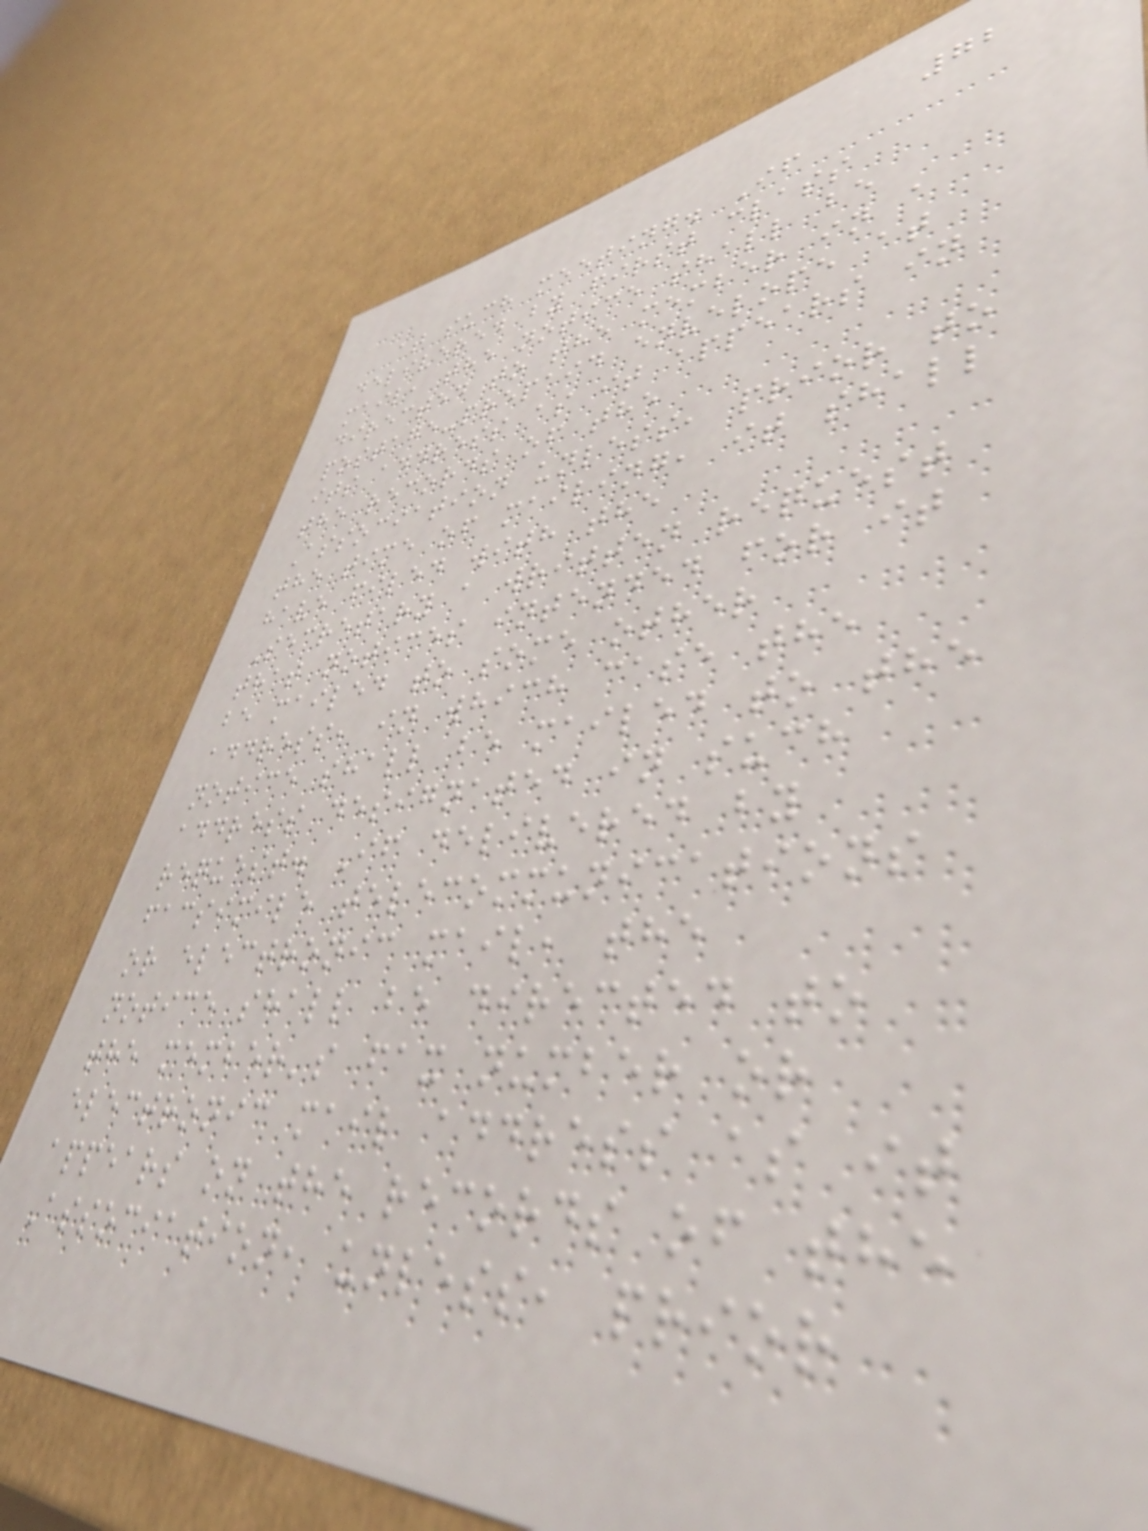72
at such meeting. If
delivered by first class
mail, the notice shall be
directed to the member in a
postage-prepaid envelope at
its address as it appears in
the records of the
Association unless, prior to
the time of mailing, it shall
have filed with the
Secretary a written request
that notices intended for it
be mailed to some other
address, in which case the
notice shall be mailed to the
address designated in such
request. If delivered by
facsimile telecommunications
or electronic mail, the
notice shall be directed to
the member's fax number or
electronic mail address as it
appears on the records of the
Association, unless, prior
